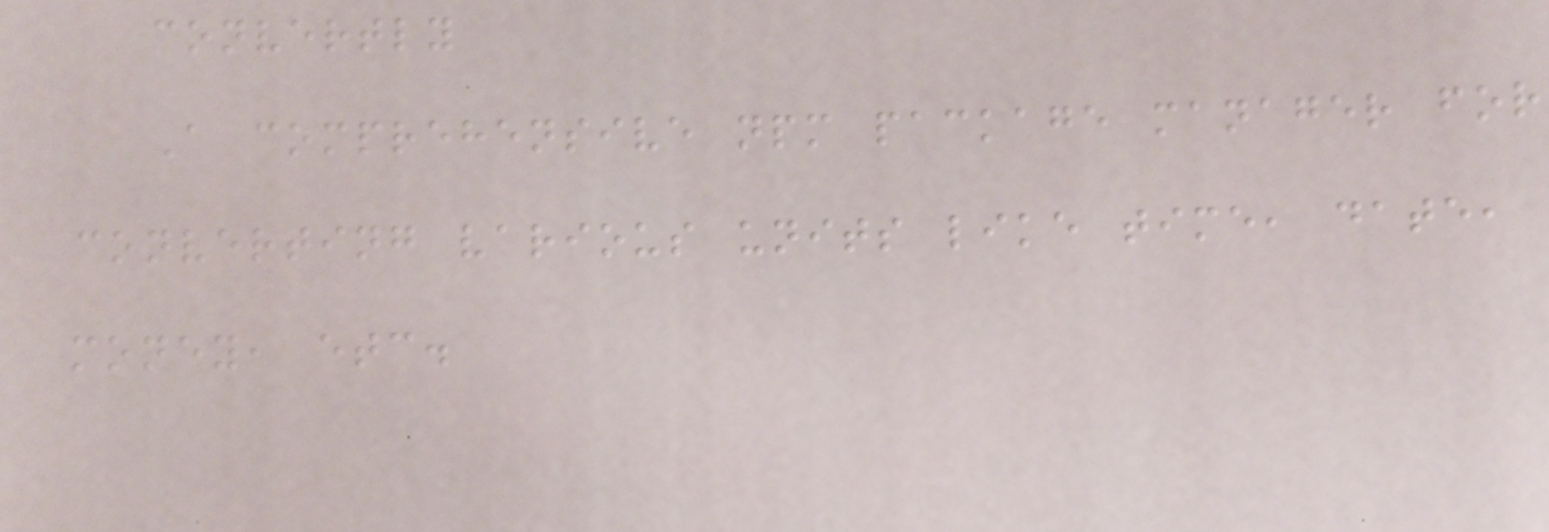convertly
A comprehensive npm package manager for
converting various units like time, date,
money, etc.
